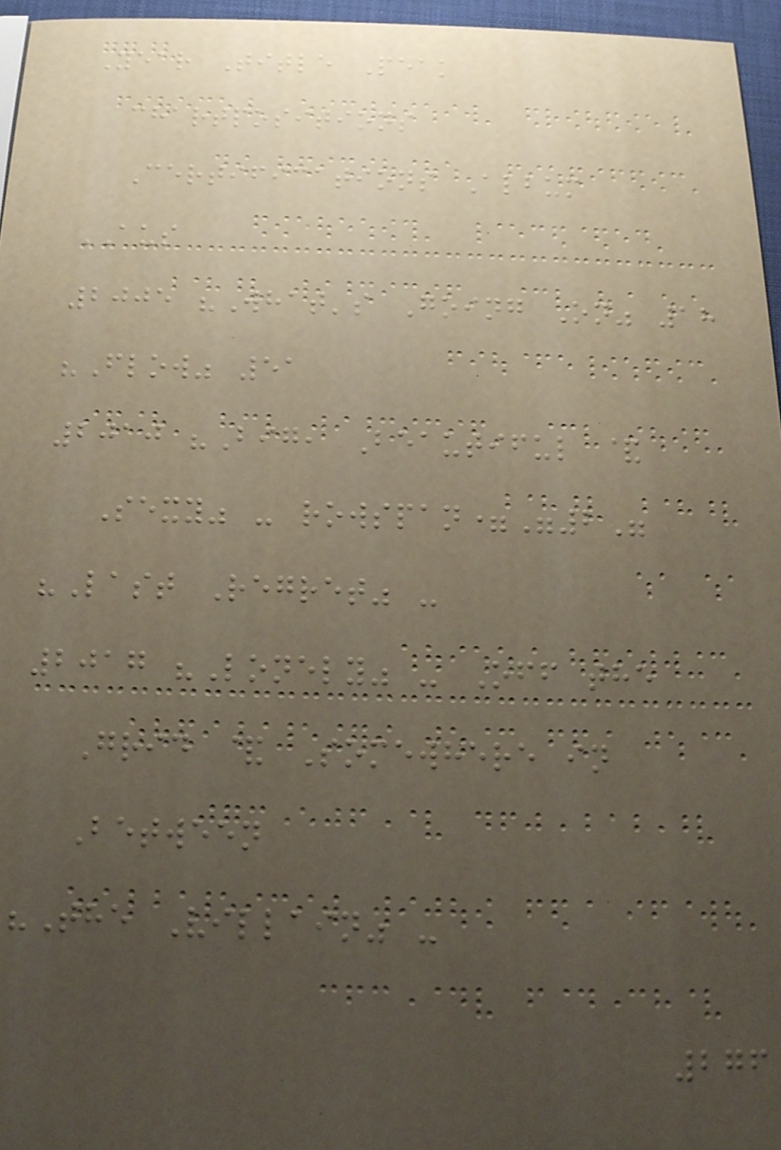Year Title Peak
chartpositions
Certifications Album
AUS
2005 "What's Going On" 18
"Flow" 51
2010 "Big, Beautiful &
Sexy" - rowspan="2"
"Last Regret" -
2017 "Lonely" - Off the
Grid & Somewhere in
Between
"The Villain" -
276
